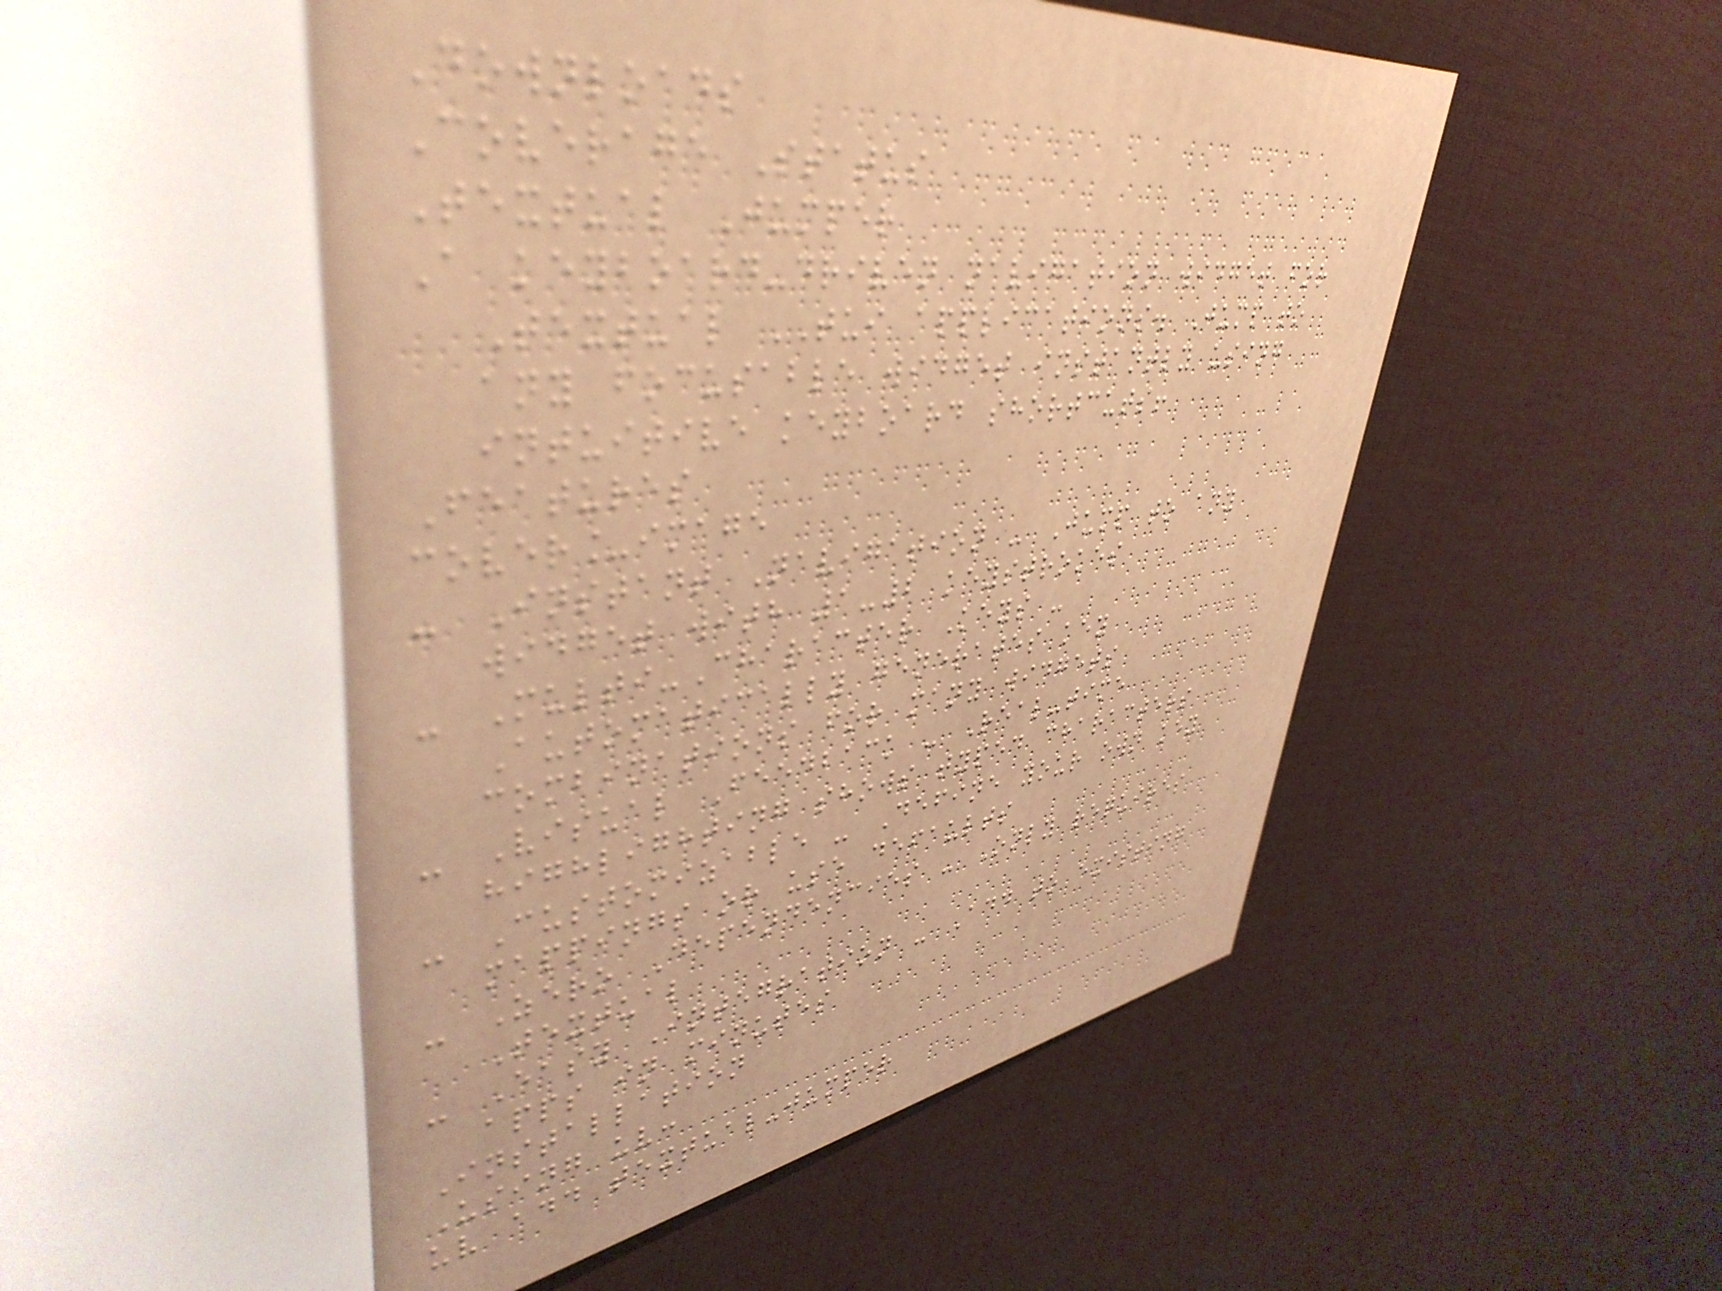Downloads
Coverage Status
Textual Jumper
A keyboard-driven navigation widget for
Textual TUI applications. Jump to
any focusable widget instantly using
intuitive keyboard shortcuts!
Features
cover_image
- Instant Navigation - Jump to any
widget with 1-2 keystrokes
- Multi-Character Keys -
Automatically generates key
combinations for many widgets
- Visual Feedback - Real-time
highlighting shows typed characters
- Customizable - Define your own key
mappings or use defaults
- Zero Dependencies - Only requires
Textual
- Easy Integration - Add to existing
apps in minutes
Installation
Using uv:
uv add textual-jumper
